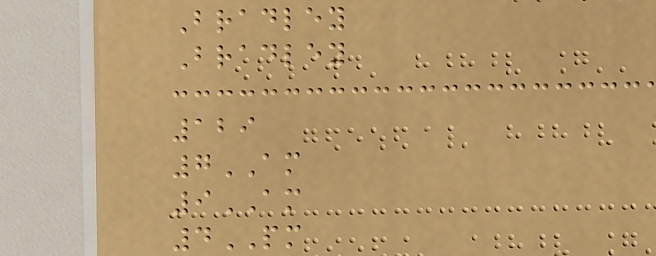Bradley
Bradley
129
7AM
9AM
4PM
